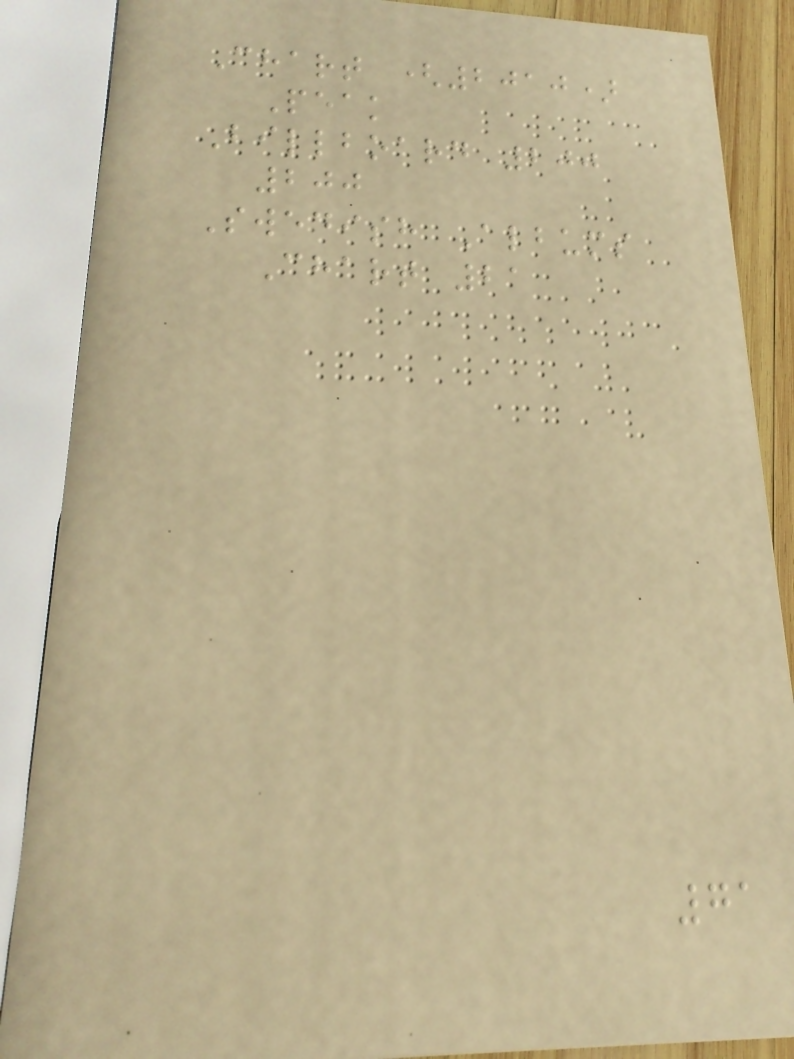Chart (2010)
Peak
Billboard 200
200
Swedish Albums
Chart 21
71
